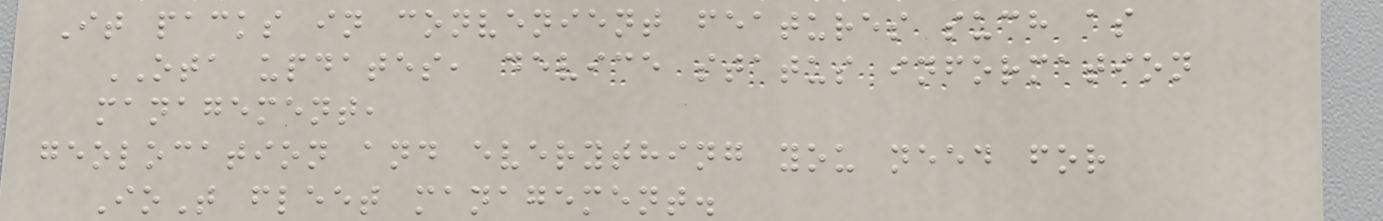It packs in convenient features such as
OTA updates, device status information
management,
geolocation and everything you need for
IoT fleet management.
